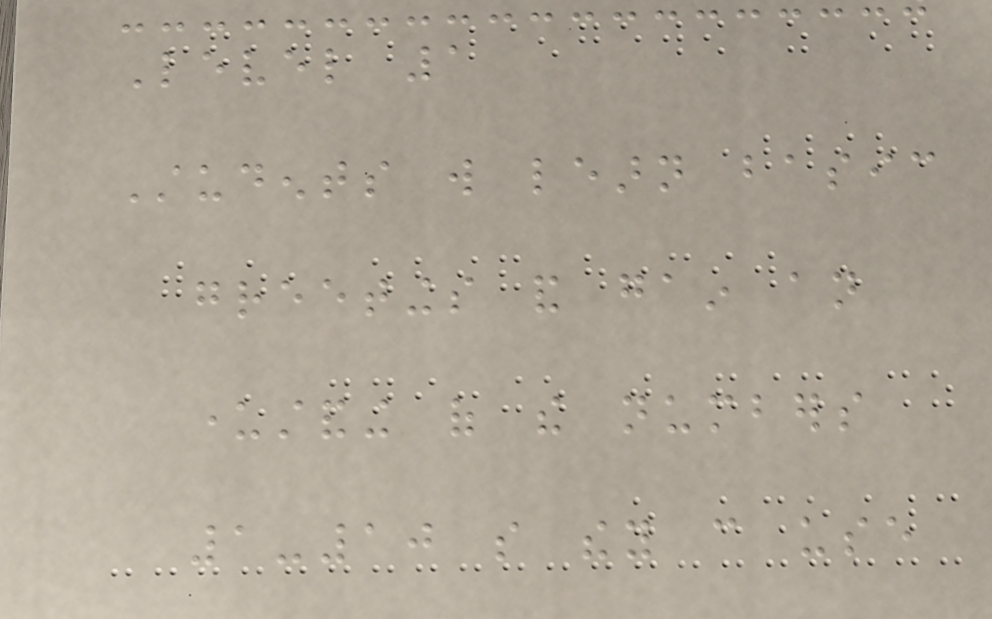Level 1
Students will learn basic
greetings and gain an
understanding of the numbers
1-10 so they can use
